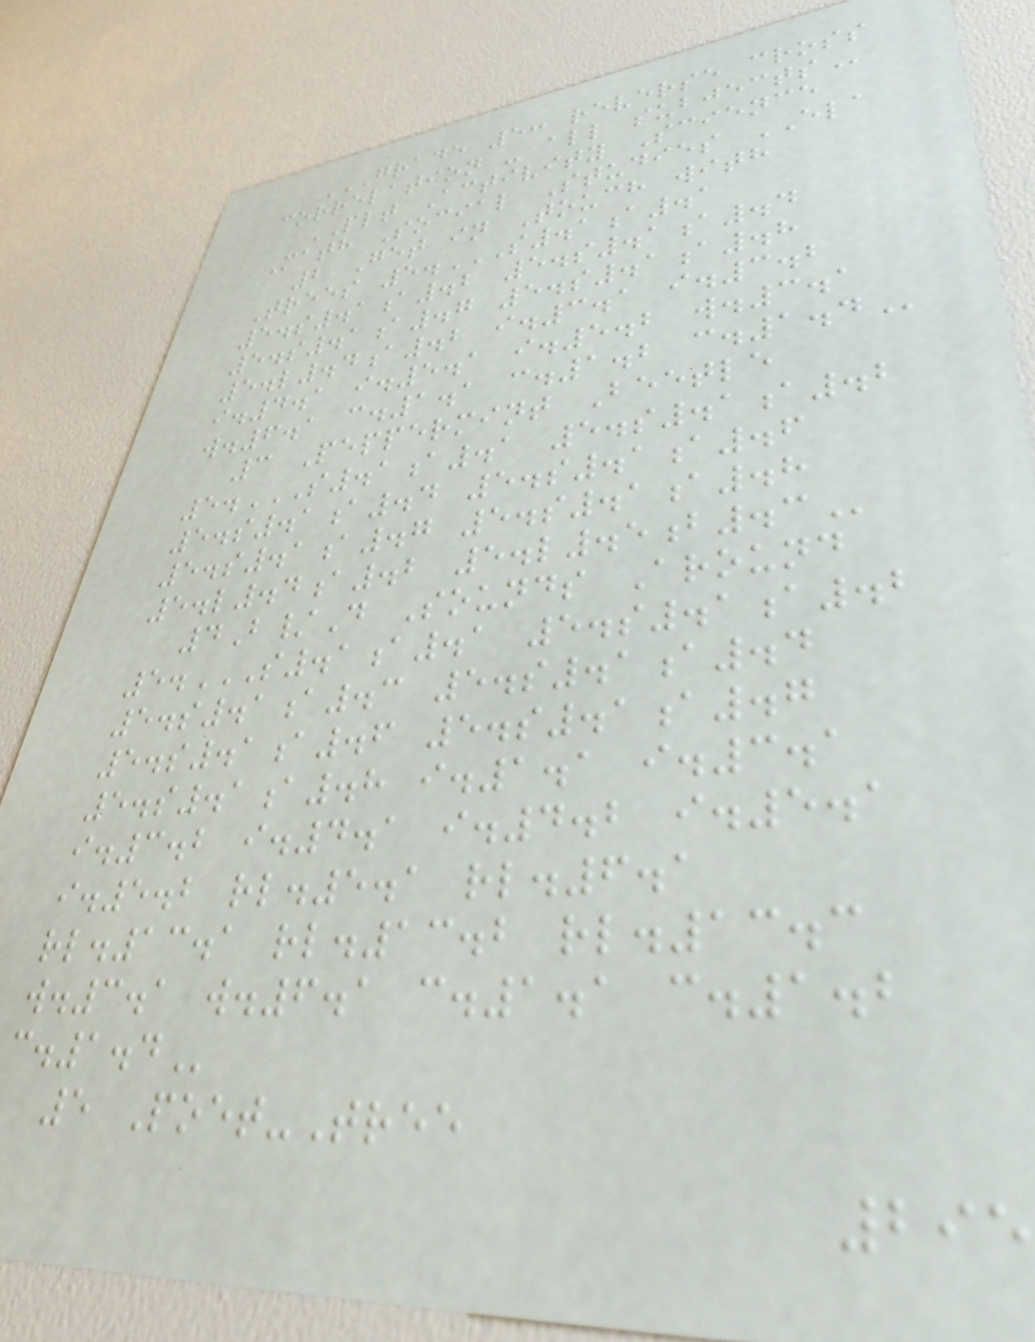GRADE 5: REVERSE CROSS
CORRELATION - ALL SUBJECTS
PLT Activity Science
Math Social Studies ELA
2 Get in Touch with
Trees 5.S.1A.1
5.S.1A.2 5.S.1A.4
5.S.1A.7 5.S.1A.8
5.L.4A.2 I.3.1 I.3.2
I.4.1 I.5.1 I.5.2 W.3.1
W.6.1 C.1.1 C.1.2 C.1.4
3 Peppermint Beetle
5.S.1A.1 5.S.1A.2
5.S.1A.4 5.S.1A.6
5.S.1A.7 5.S.1A.8
5.L.4A.2 5.L.5B.3
4B/D Sounds Around
5.S.1A.1 5.S.1A.2
5.S.1A.3 5.S.1A.4
5.S.1A.6 5.S.1A.7
5.S.1A.8 I.1.1 I.3.1
I.3.2 I.4.1 I.4.2 I.5.1
I.5.2 RL.5.1 RL.6.1
RL.13.1 RL.13.2 RL.13.3
W.3.1 W.6.1 C.1.1 C.1.2
C.1.4
5 Poet-Tree
295
